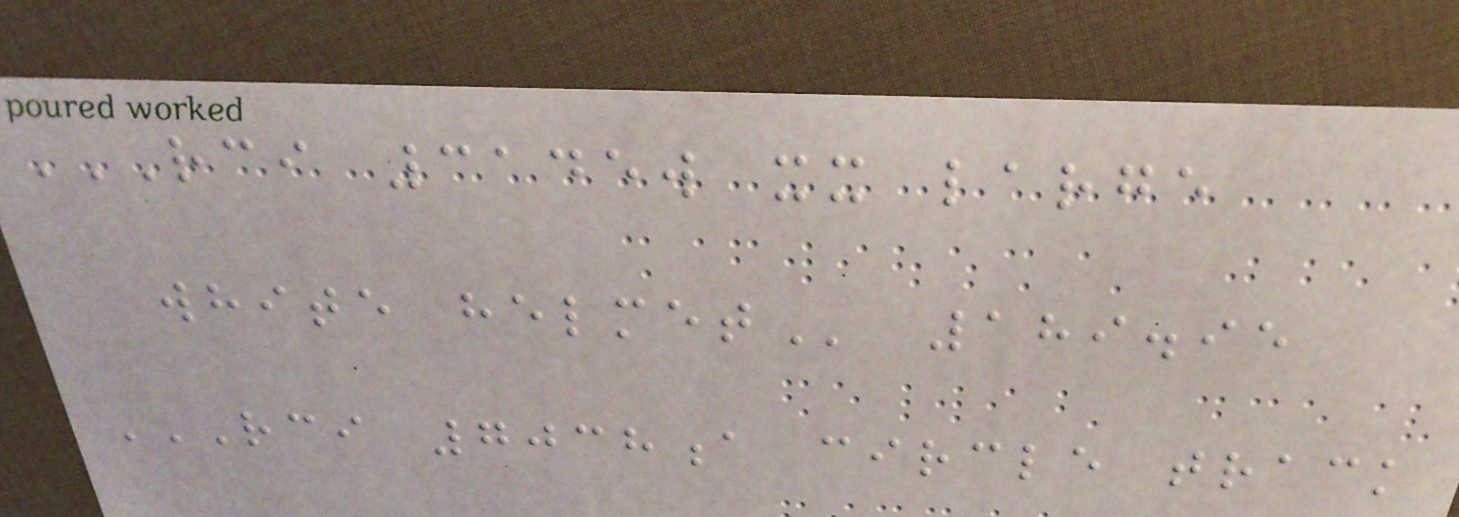RCI 3145W XX LARGE
WHITE HELMET 189.95
RCI 7038A CIRCLE TRACK
